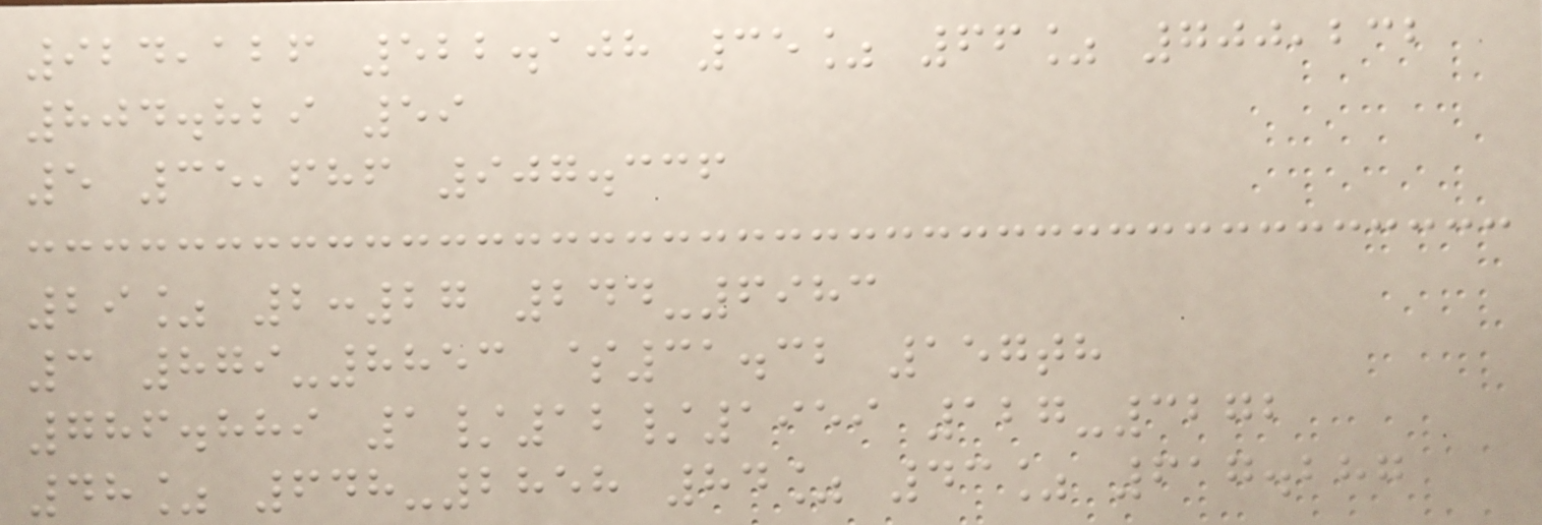924,126 522.108 35% 66% 700,232
804.829 59
5 35,686 907.336
29% 2:27 244-6983
3 879-8853 $31.32 157th
786.889 1/12/1959 127-3272
48% 648-2858 84% 43% 617.287
